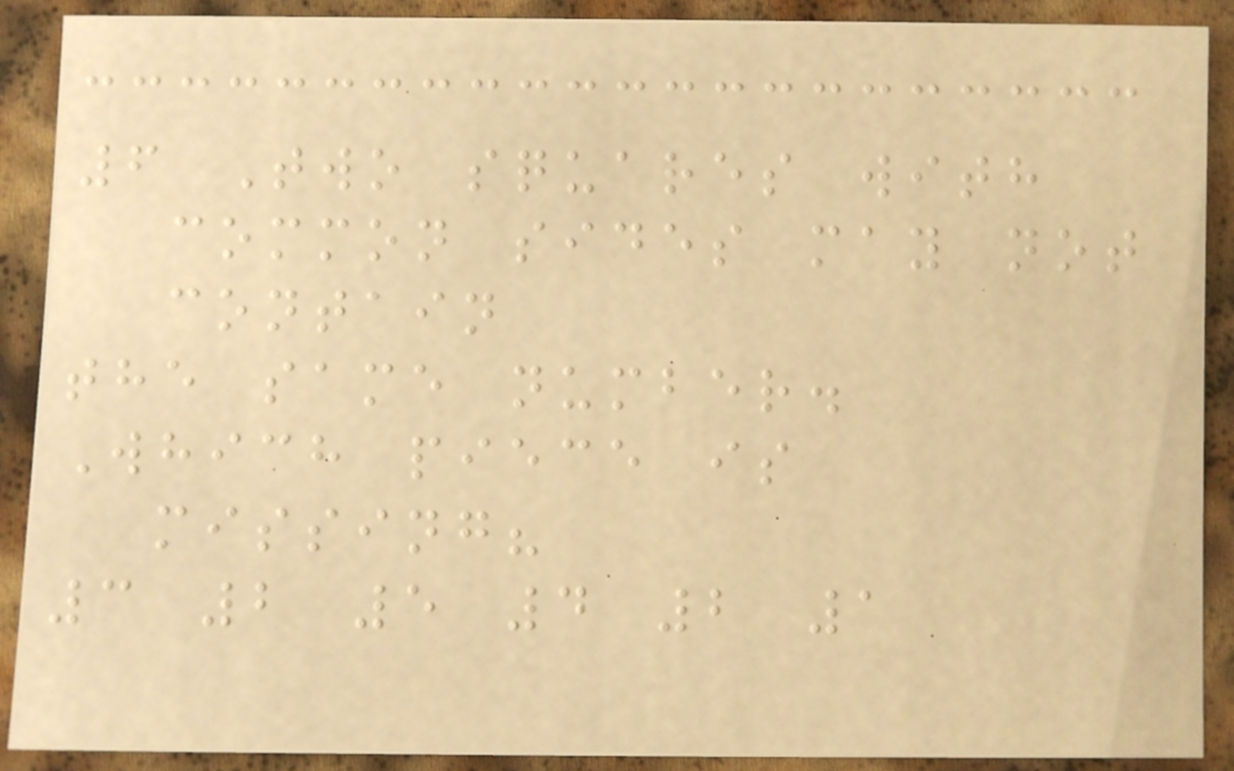6 Two squares with
common sides may not
contain
the same number.
Which piece is
missing?
3 2 5 4 2 1
